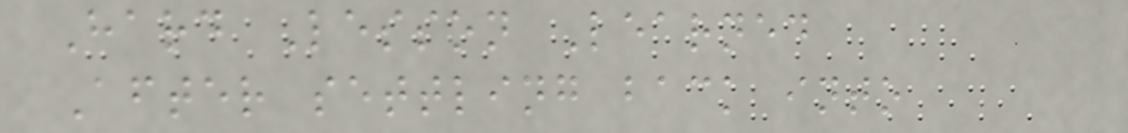Hard Lesson Learned
After settling back into
